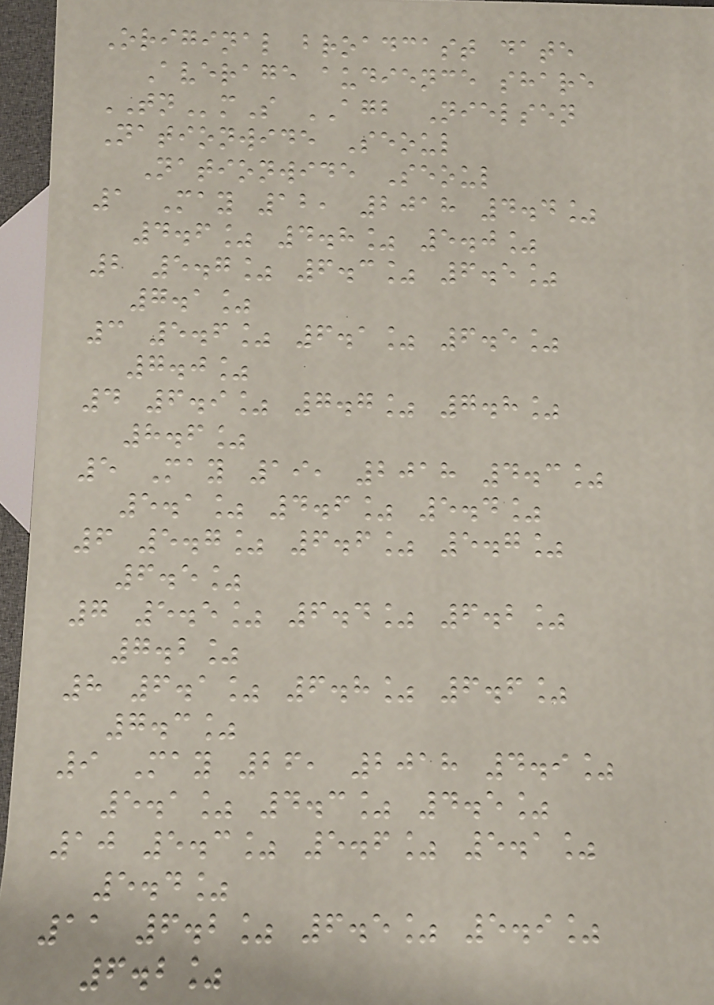Original broadcast date
Average audience share
TNmS AGB Nielsen
Nationwide Seoul
Nationwide Seoul
1 May 12, 2018 4.4%
4.6% 4.8% 5.0%
2 5.7% 6.3% 6.5%
7.1%
3 5.6% 6.1% 6.5%
7.0%
4 6.9% 7.7% 7.8%
8.6%
5 May 19, 2018 4.3%
5.1% 4.6% 5.4%
6 5.7% 6.6% 5.7%
6.5%
7 5.5% 6.4% 6.2%
7.2%
8 6.1% 6.8% 6.6%
7.3%
9 May 26, 2018 4.9%
5.1% 4.3% 4.5%
10 5.3% 5.6% 5.1%
5.4%
11 6.2% 6.5% 5.9%
6.2%
